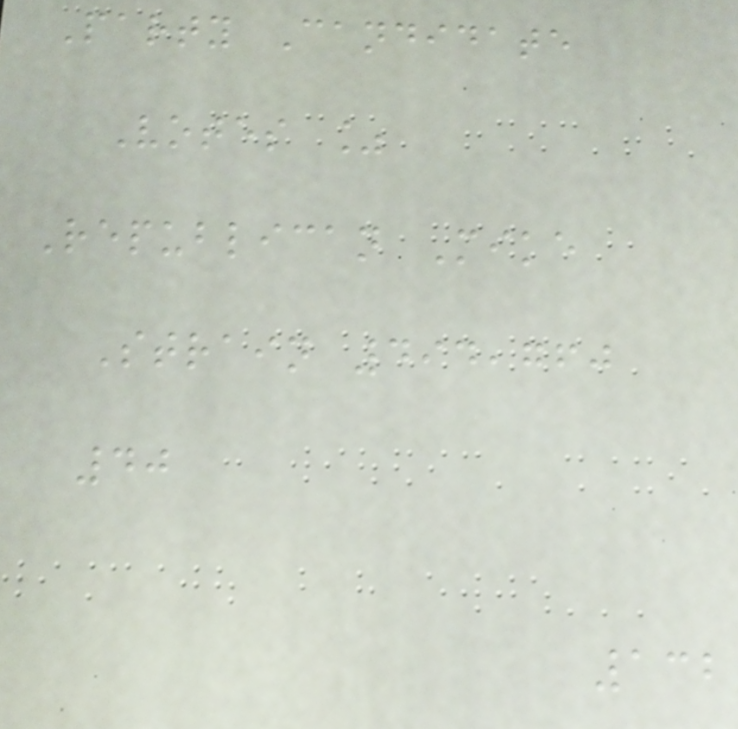Party Candidate
Votes %
Republican Mike
Strain 494,760
40
132
